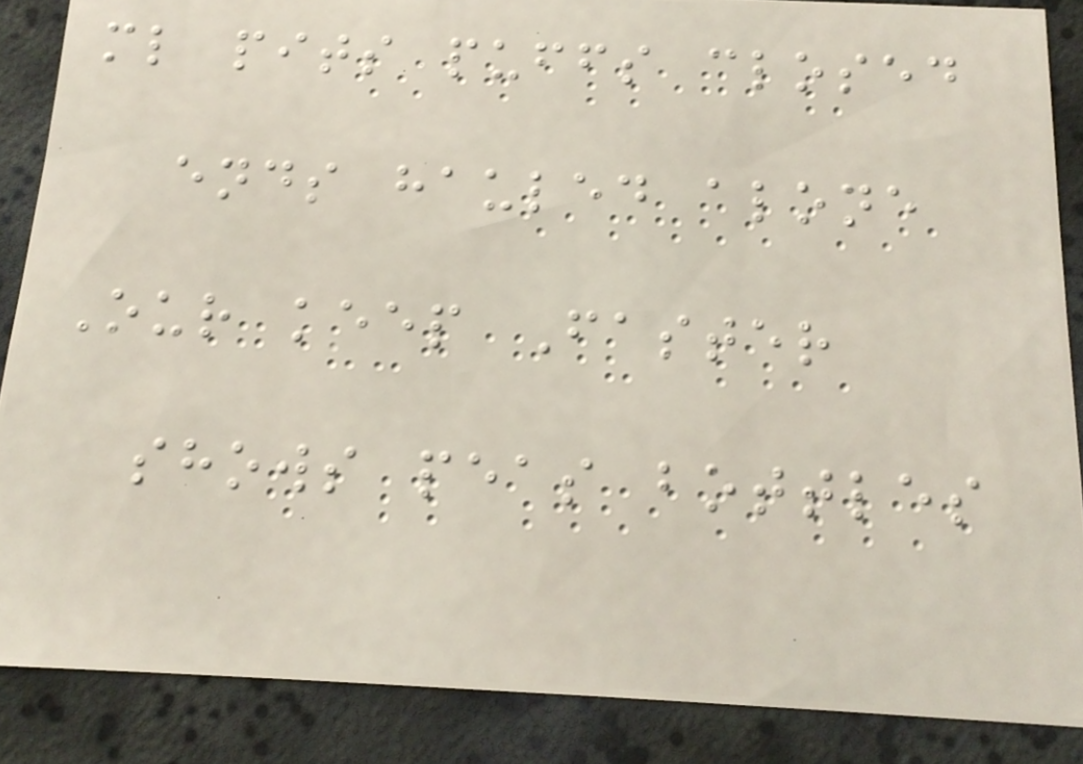ml pits puffs closed
ends hauled alone
Our keep Faster
shows peas bottles
